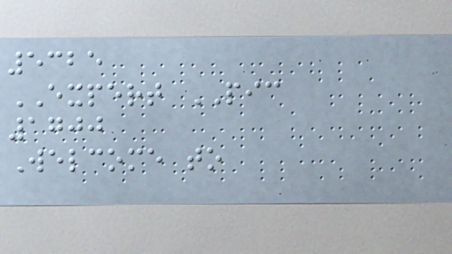5325
EXPERT PIC
1700
Welcome to
